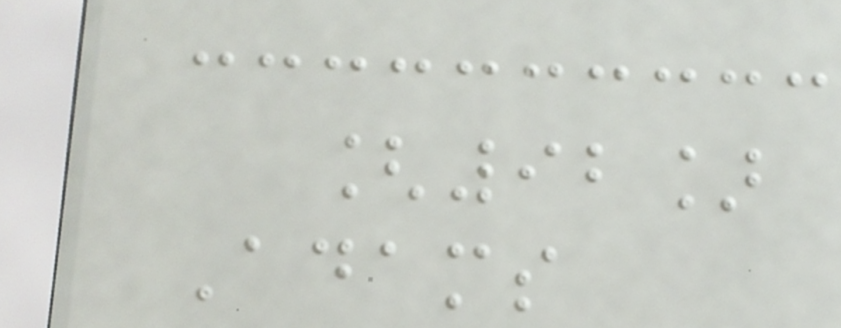[92]
Adams
